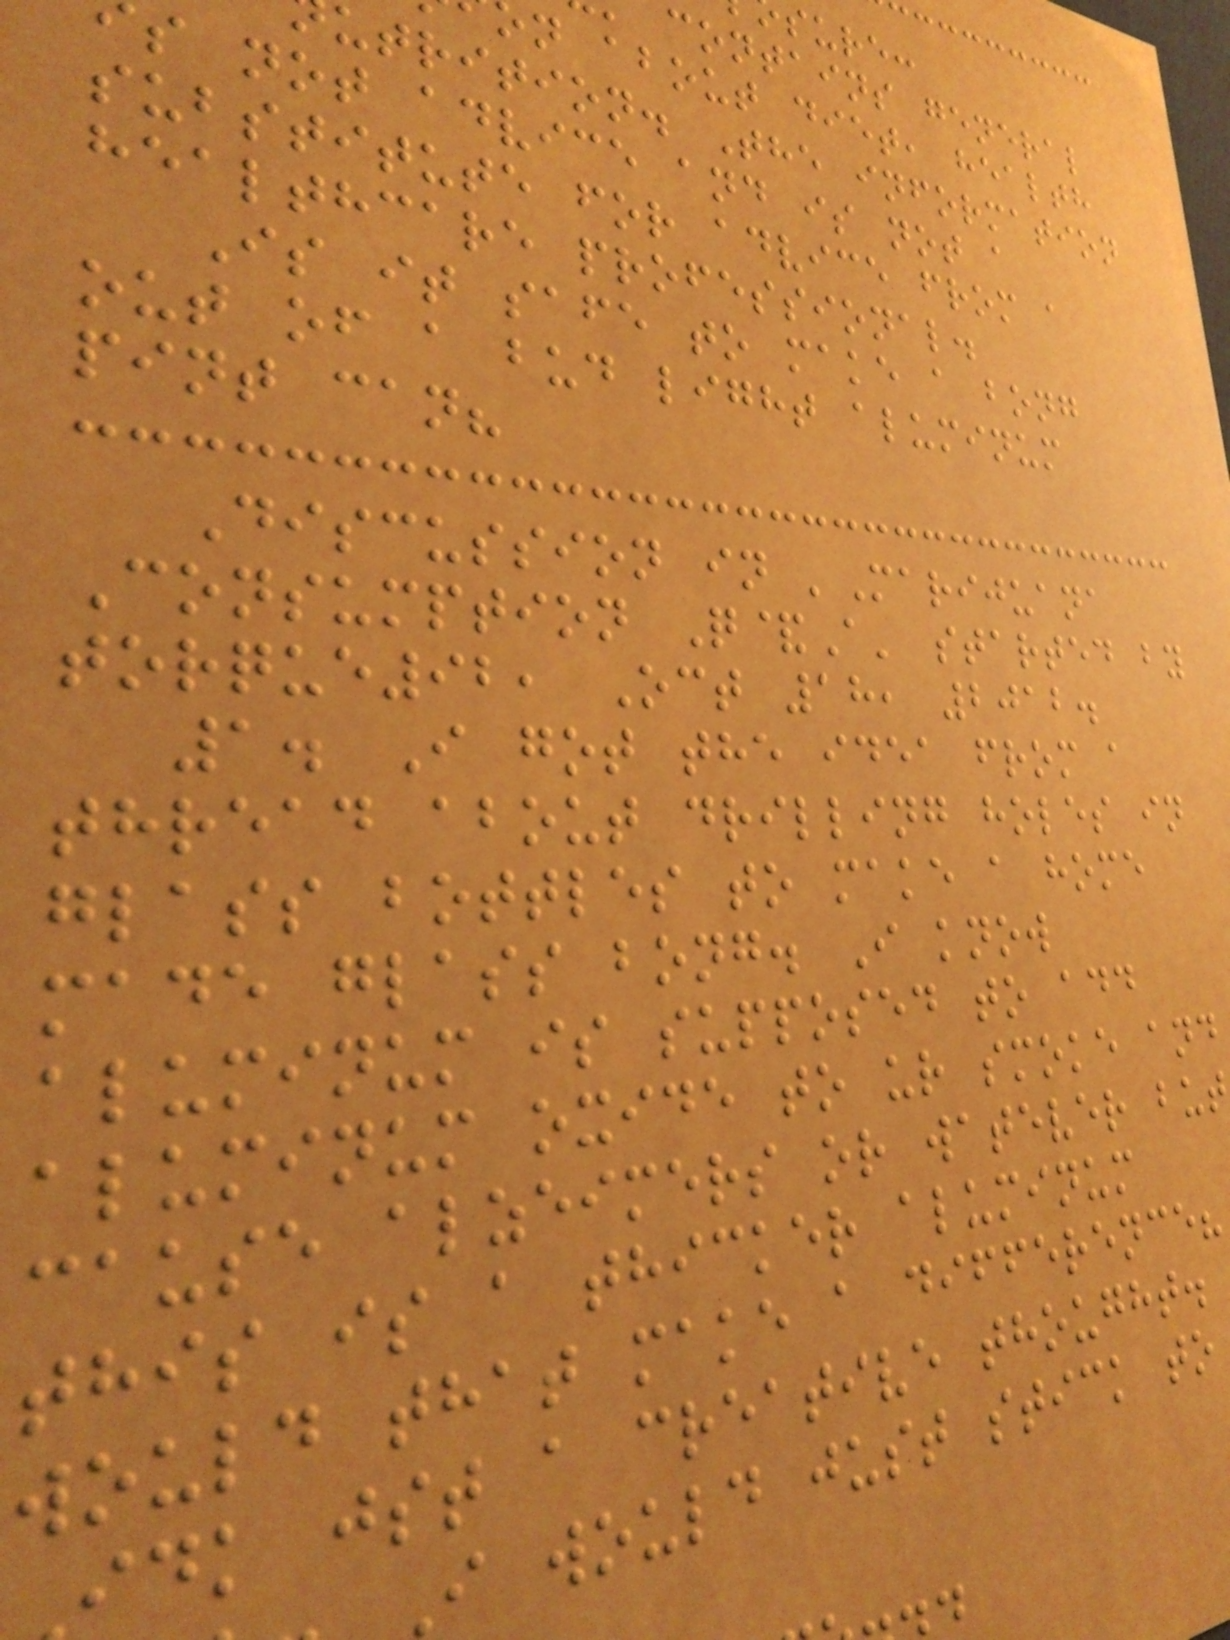contains general
n about diet, health
utrition. The information
s not advice and is not a
substitute for advice from a
healthcare professional.
Is it safe to make a bong
out of a bud light aluminum
pint can?
Discussion in 'Marijuana
Consumption Q&A' started by
torque92, Oct 18, 2012.
1. I got the idea from a
thread about drilling holes in
glass bottles to make a home
made glass bong. I know
aluminum is supposed to add
aluminum oxide to ur smoke and
cause alzeimers or watever but
this is a thicker aluminum
would that make a difference?
idk jst a creative thought.
i would just stick to
